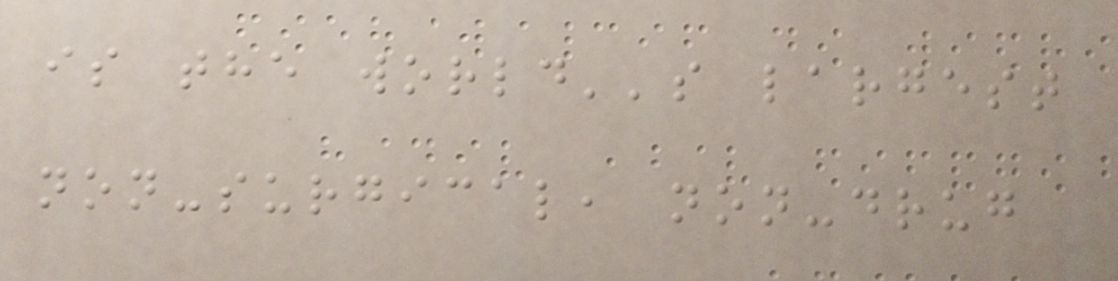is the world''s largest
non-surgical, non-drug
